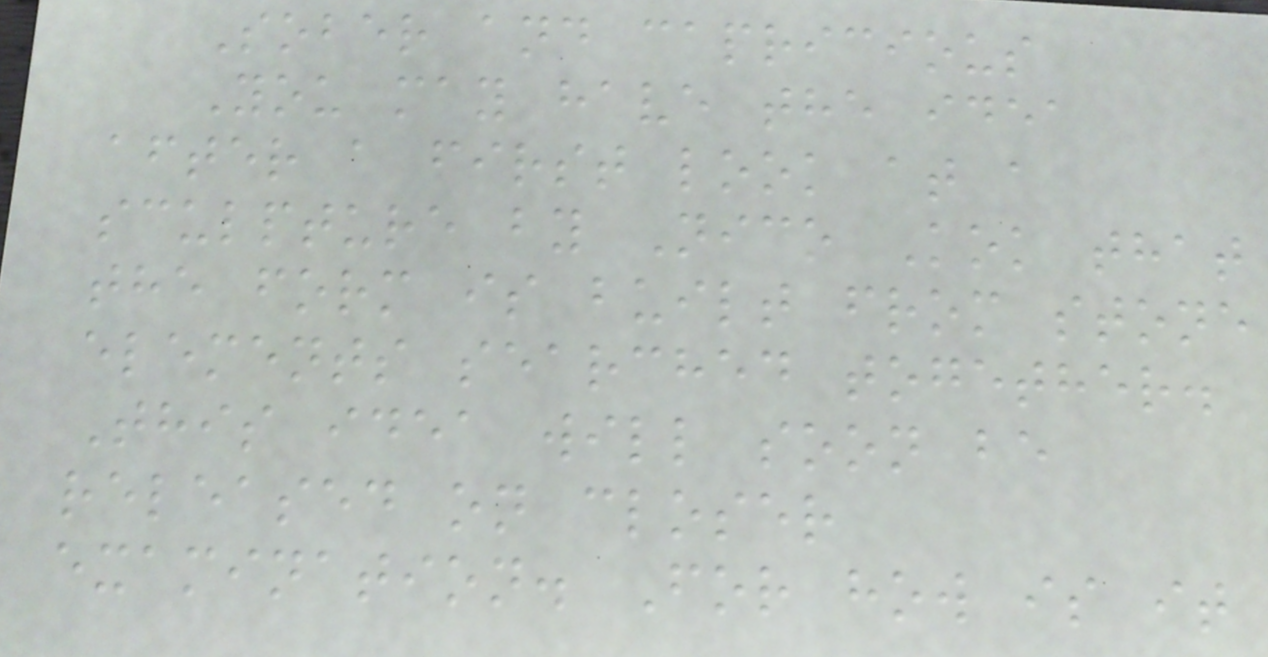Sober and capricious
You may have the idea
after a first look at a
sculpture by Nico Kok that
the form is built from stone
elements searched together.
This idea will soon be
released on closer
examination. For how is it
